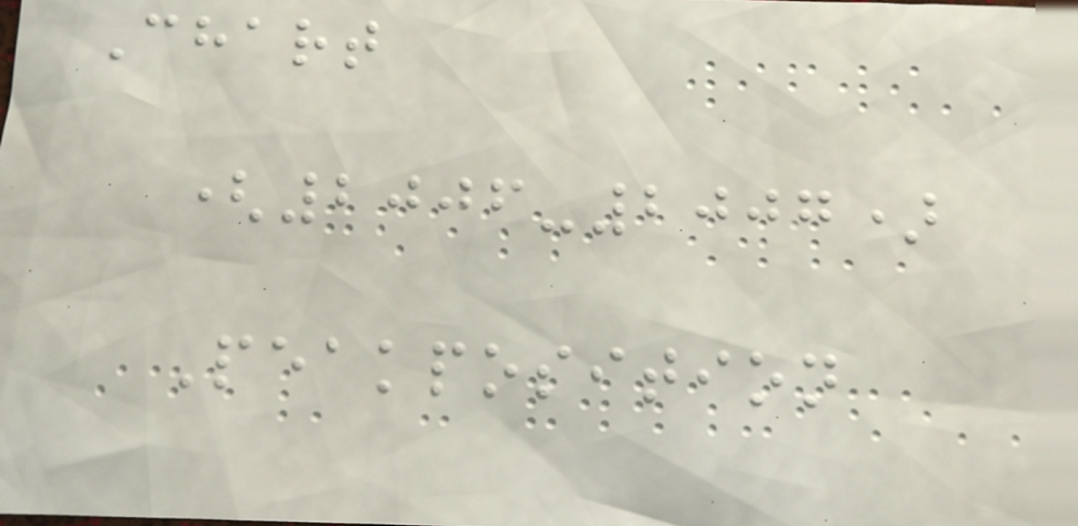Chart
(2006-2007)
Peakposition
